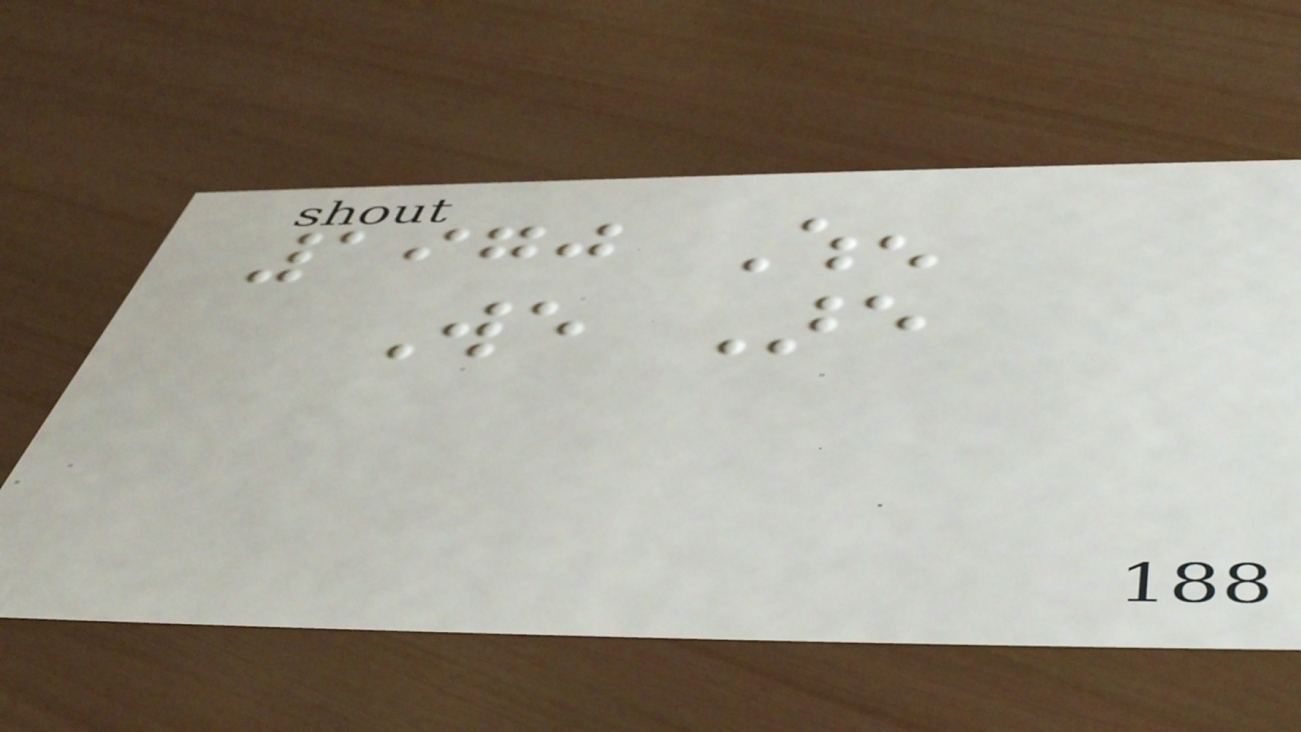1970 When
We Are
